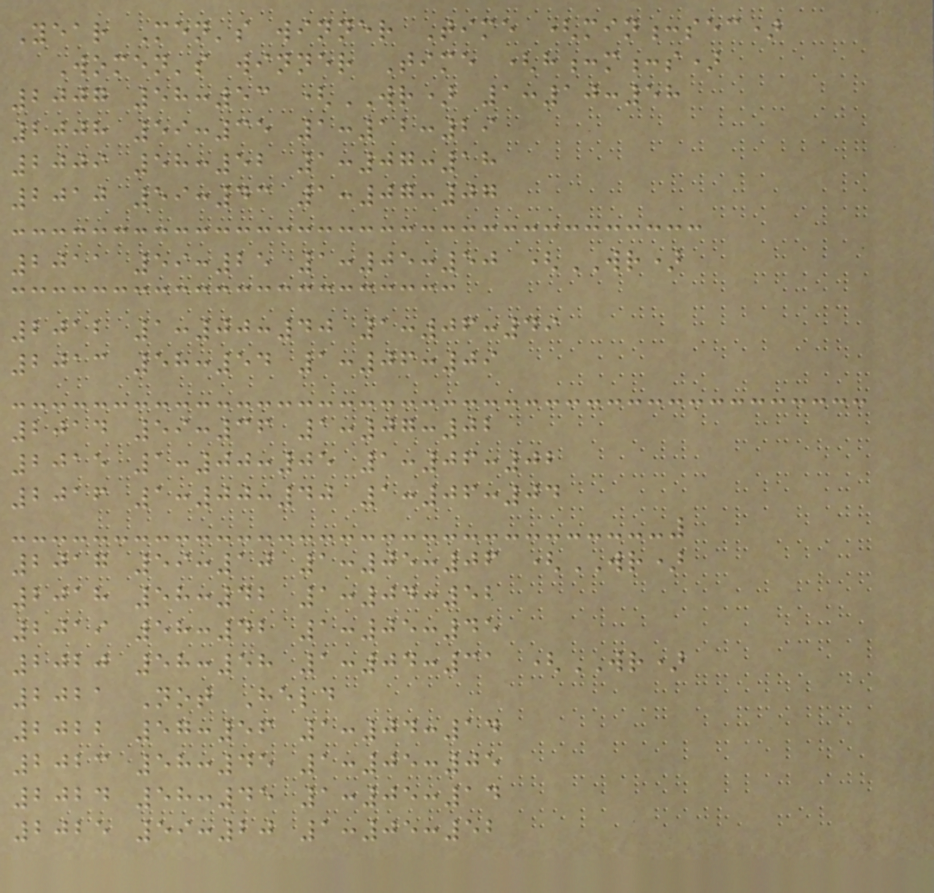Year Men's winner Time (min:sec)
Women's winner Time (h:m:s)
2007 58:53 (WR) 1:10:58
2008 59:35 1:12:29
2009 58:52 1:07:18
2010 59:43 1:07:07
2011 59:25 1:05:50 (WR)
2012 1:00:40 1:06:49
2013 58:54 1:06:09
2014 59:36 1:07:02
2015 1:00:05 1:06:02
2016 1:00:40 1:06:04
2017 59:10 1:05:06 (WR)
2018 58:42 1:04:52
2019 58:42 1:05:45
2020 58:58 1:04:31 (WR)
2021 Not Held
2022 57:56 1:04:14
2023 58:45 1:05:05
2024 58:45 1:05:14
2025 59:20 1:05:52
